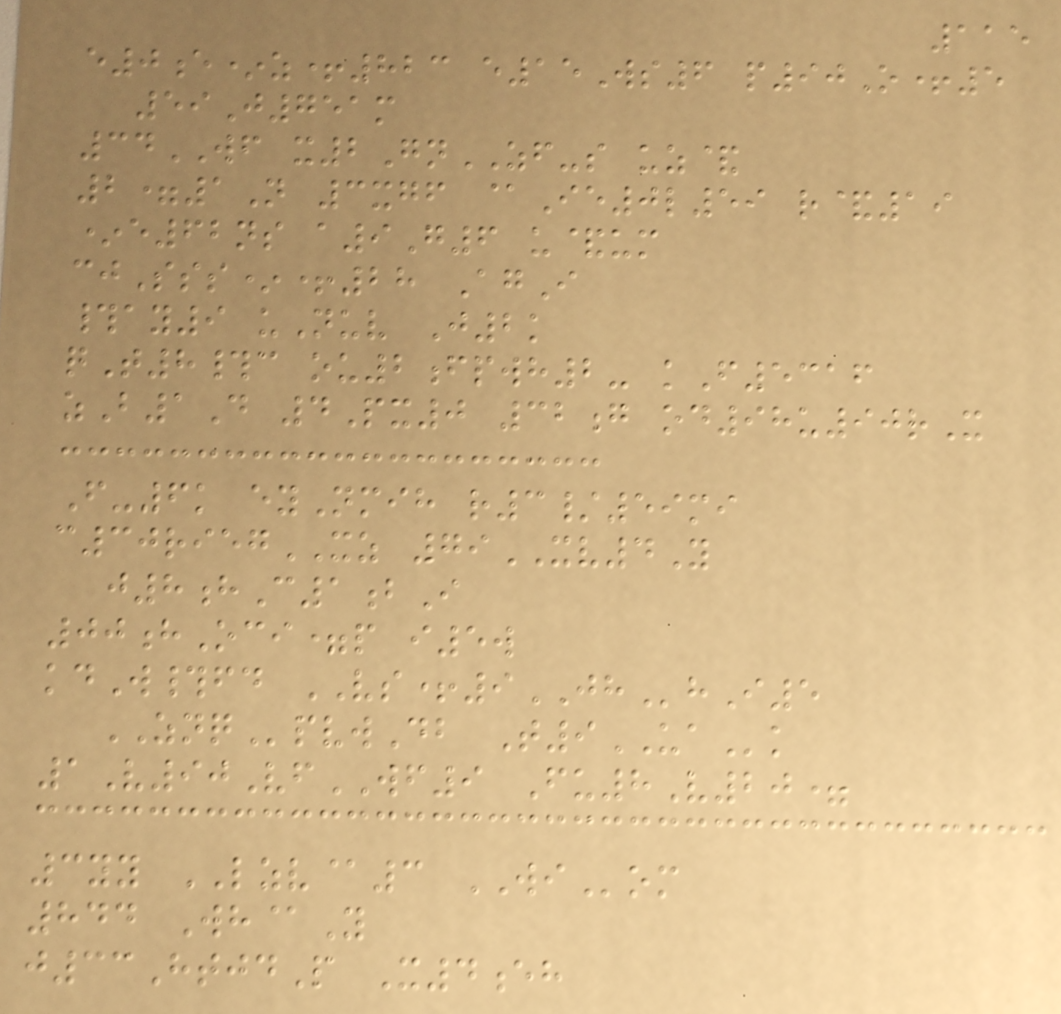115
e0e*z+823 e15Ws6 p90O+5
59J751m
34WF x2GnZF-s uz&
2=1N 3xgf @Ie0l59 r&19
*e62ns a9G6 u&um
cjSss*+28 AgI
#ay9 uNuv J2k
qT8#c ou2fpwh2- kF5316
zB1D 4Px0 32g od98u90rX
F-6k eyNmih r3/59mi
c30riegXZ 79XV4Y
j8hC1bI
00hOci=p i5w
kdW#fd VS+9JHhI5
ZNQpvwDb T9UAk
1V90VfWF9 Fu8V20=
3yy LZV@3 WIom
844 Wh@Y
j33HtjdP X4eh
